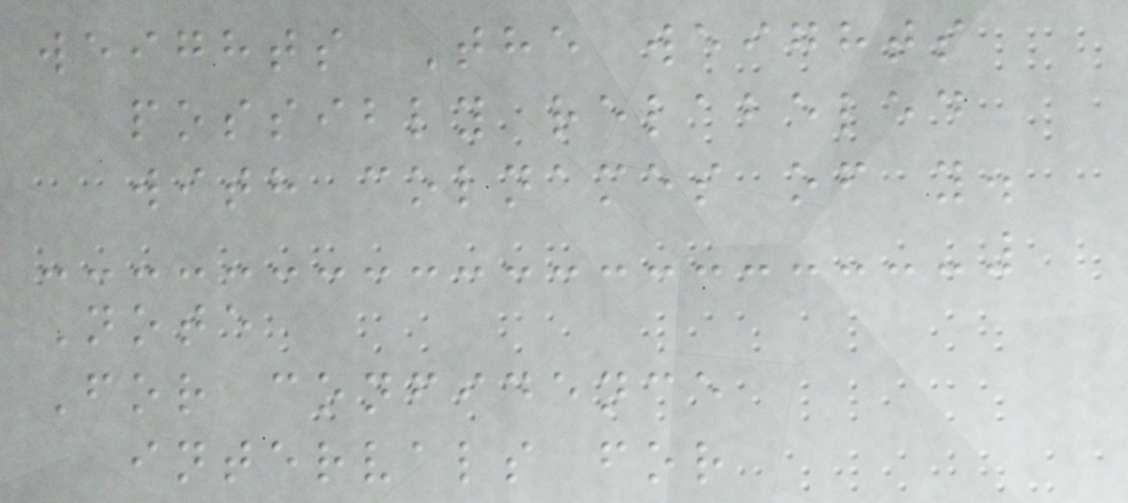weights The weights
possibly relabeled
with colnames of y.
Note
For confidence
intervals for
